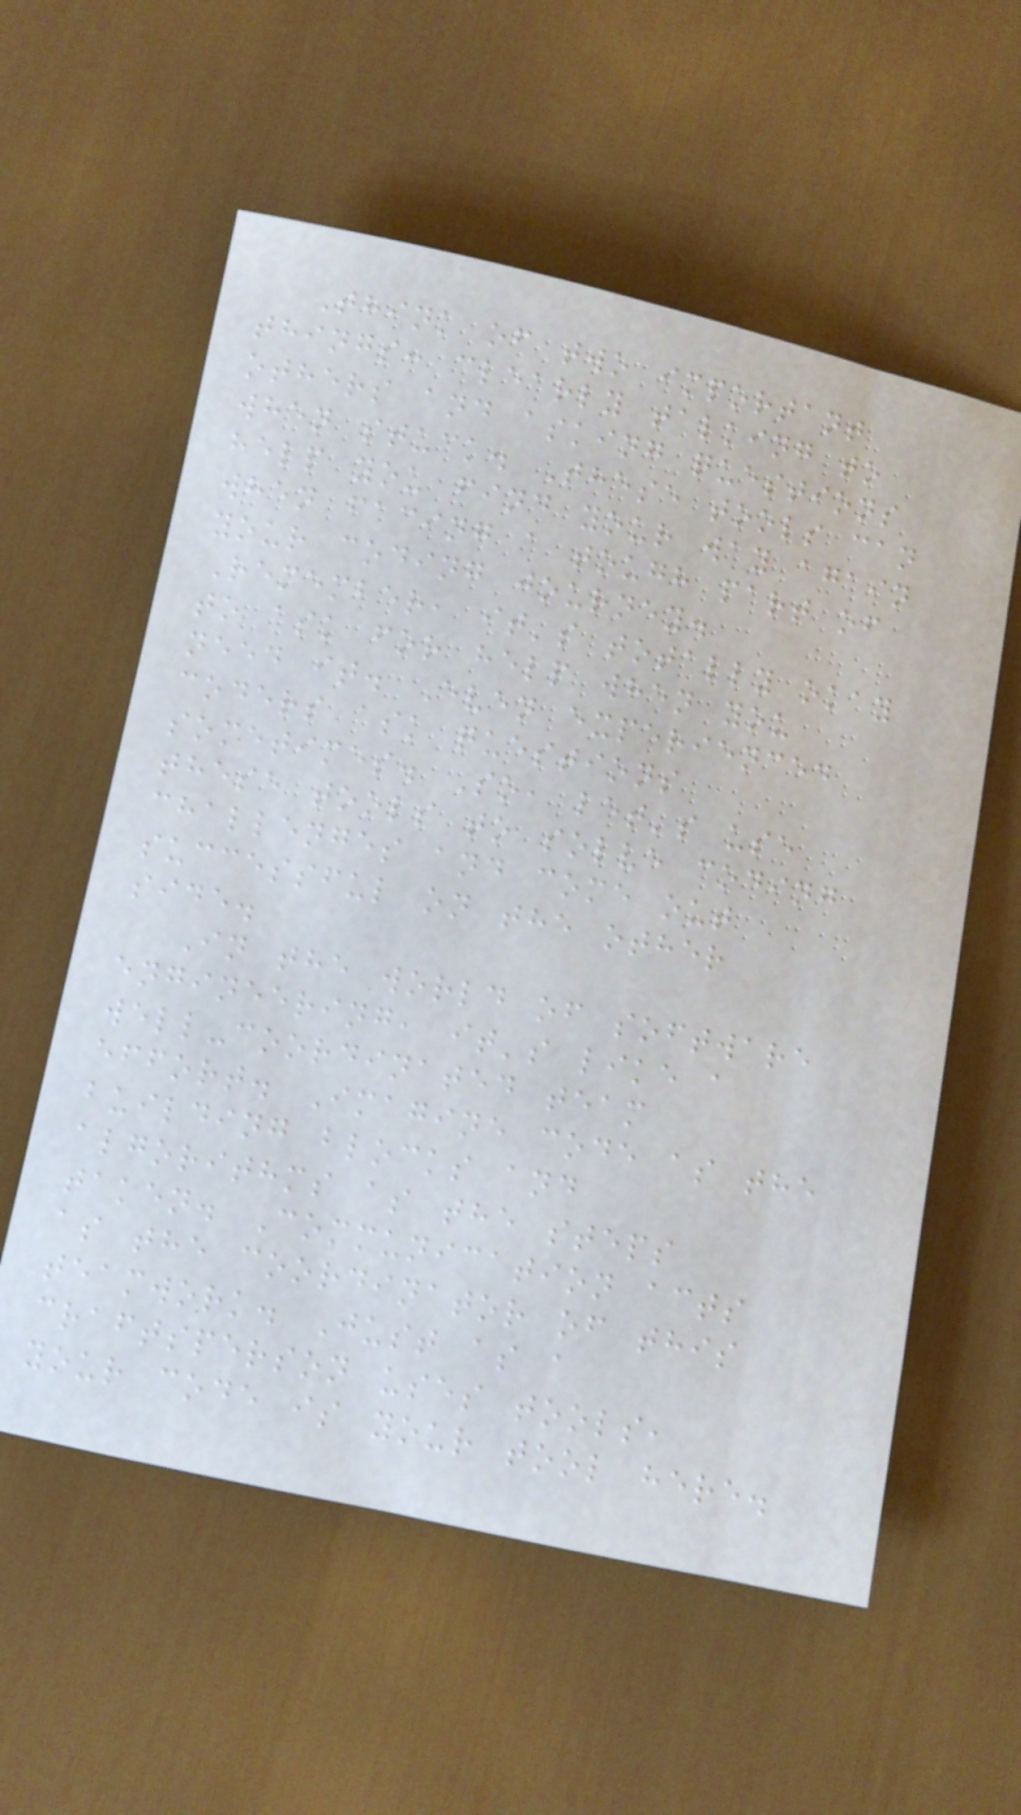Think of two important
things: clearly talking to
others and asking questions
when stuck. These tools can
help you find your way again
when facing a tough part of
your coding journey.
Remember, it's totally okay
to ask for help when you
need it. Even experienced
coders ask questions
sometimes. So, let's use
these tools to solve coding
challenges and come out
successful on the other
side.
In the world of software
engineering, it's like a
well-coordinated team
effort. Imagine code as the
building blocks and
algorithms as the steps
taken. Communication acts
as the coordinator of this
teamwork. Just as a
craftsperson uses tools,
your code is your tool here.
